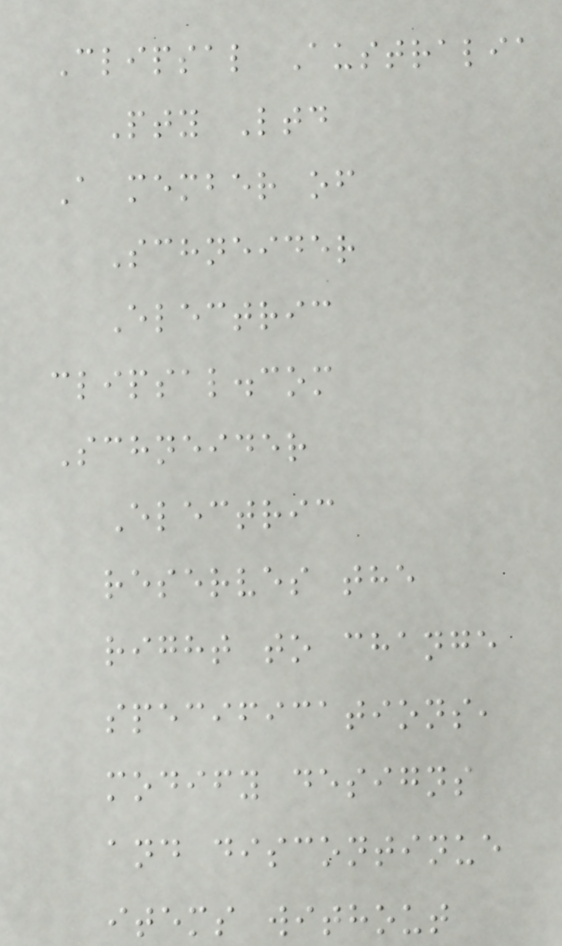Clipsal Australia
Pty Ltd
A member of
Schneider
Electric
clipsal.com
Schneider
Electric
reserves the
right to change
specifications,
modify designs
and discontinue
items without
